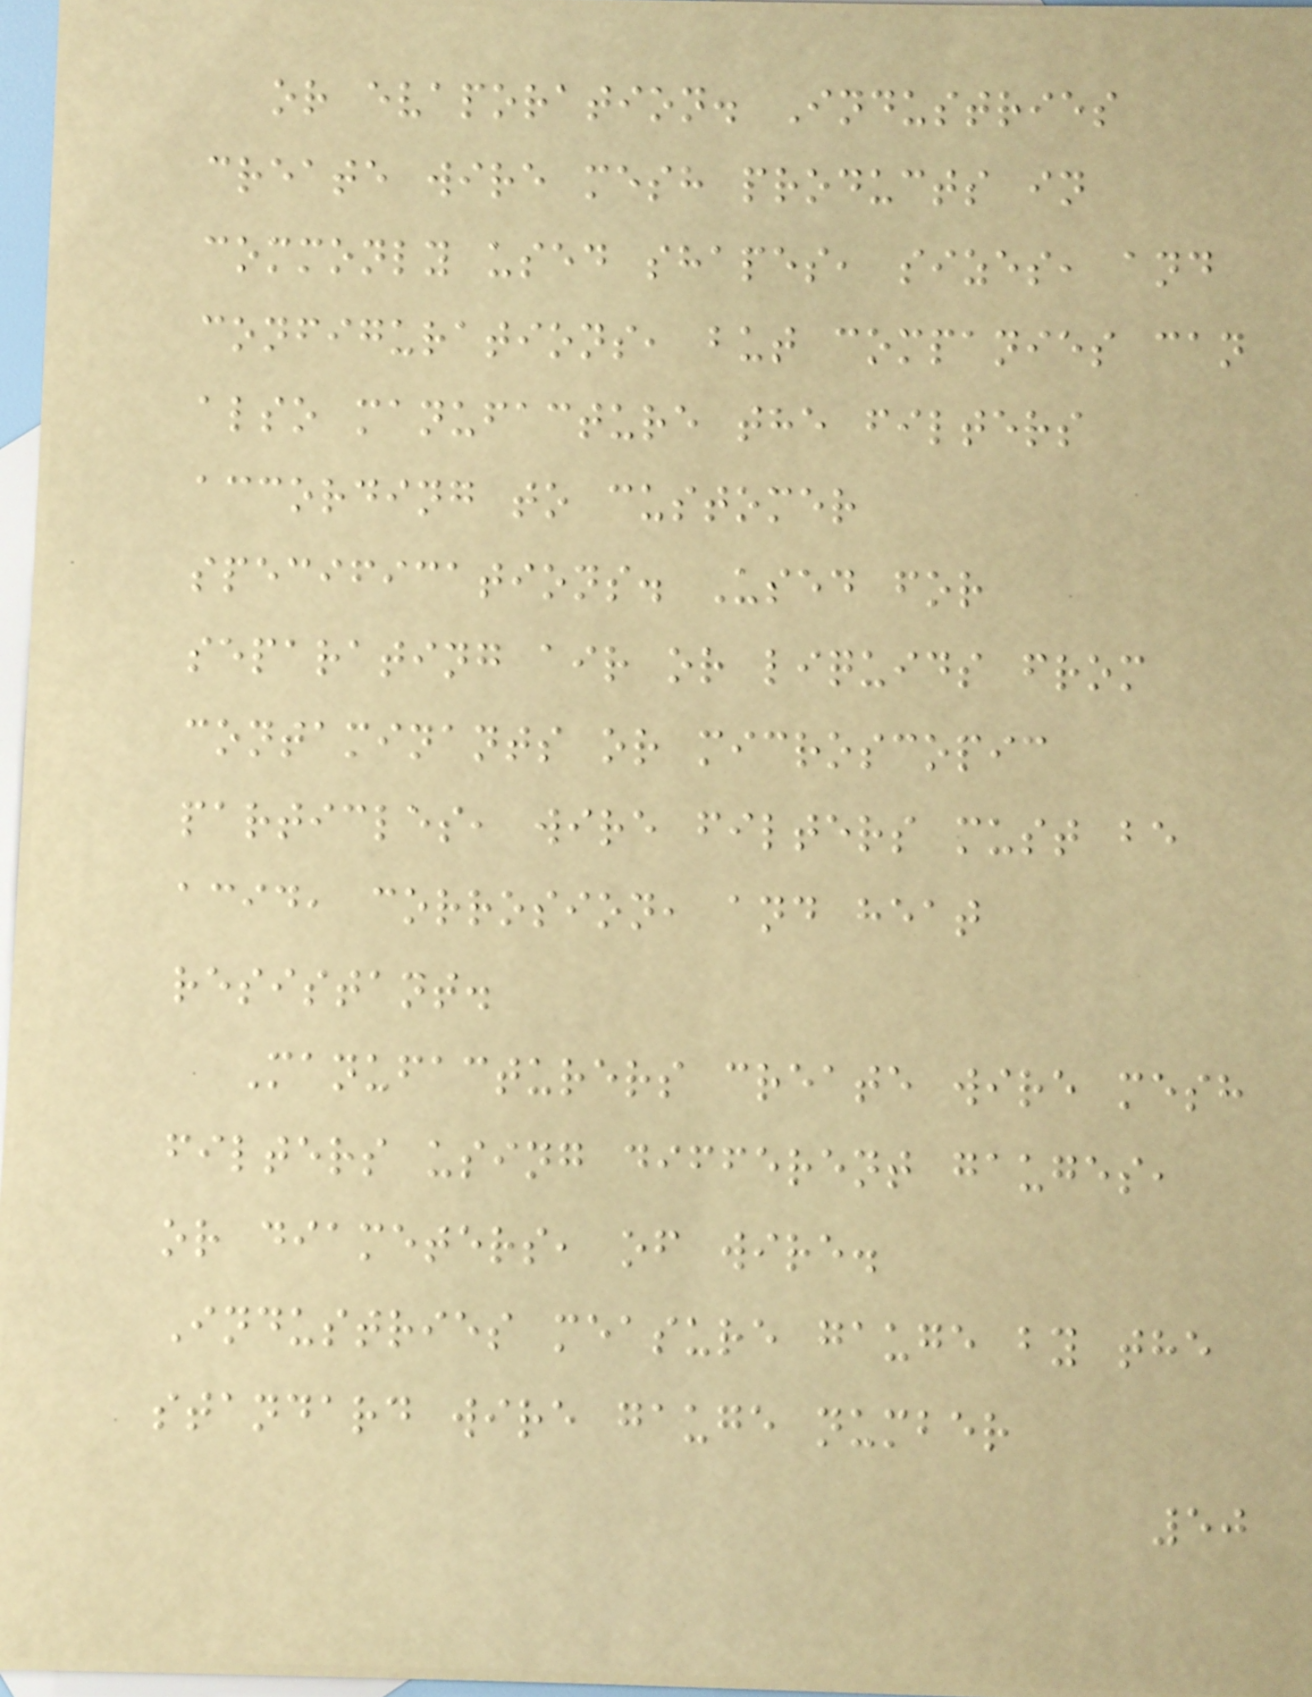or evaporation. Industries
create wire mesh products in
commonly used shapes, sizes, and
configurations, but companies can
also manufacture the filters
according to customer
specifications. Used for
separating air or liquids from
contaminants or microscopic
particles, wire filters must be
acid, corrosion, and heat
resistant.
Manufacturers create wire mesh
filters using different gauges,
or diameters, of wire.
Industries measure gauge by the
standard wire gauge number
50
